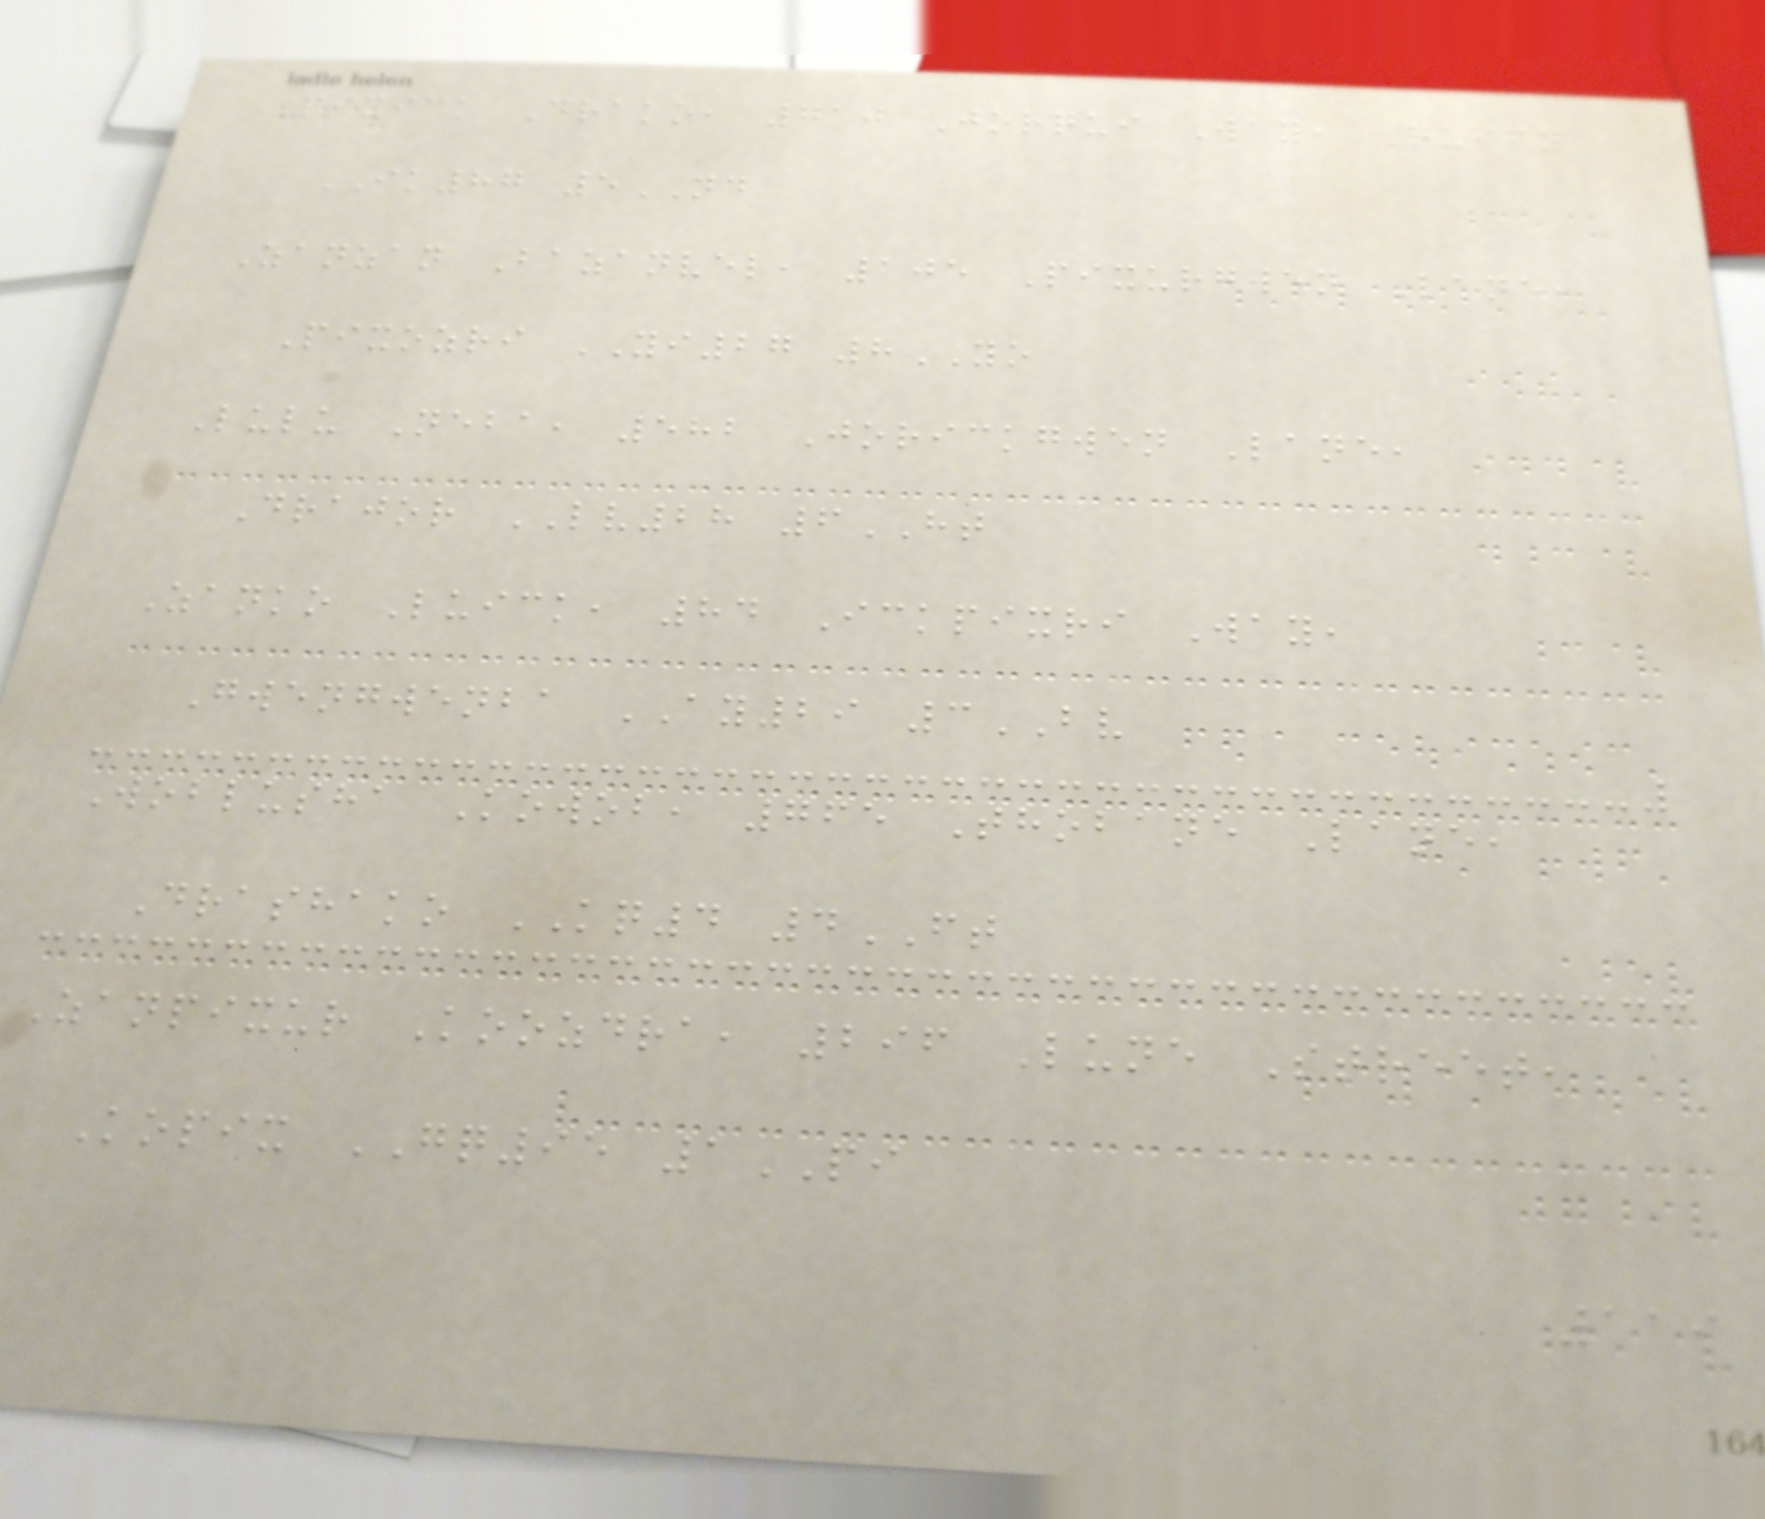Pixick Drako, 710 Jorqui Way, Quify
IK87 5ND
Zanzan Bazanvel, 105 Pixurgwen Lane,
Pixozri YI27 8YO
Lulu Neba, 582 Jorickgwen Lane,
Drajor LV28 6HT
Zanko Luick, 84 Ickpixri Way,
Gwengwenba AY29 3BV
Woblusha Kowob, 765 Thobane Lane,
Drashako KQ4 4FT
Zanpixur Koozdra, 296 Lune Street,
Kopix GQ95 1PI
119
